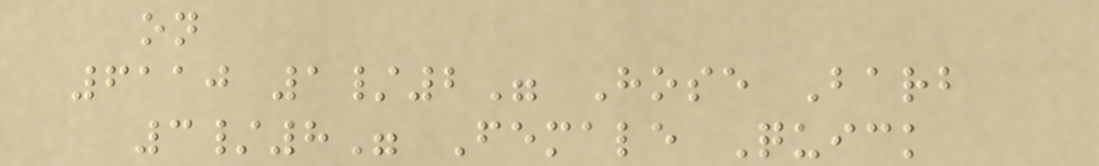on
6110 1/2" Hose Barb
3/8" Female Quick
